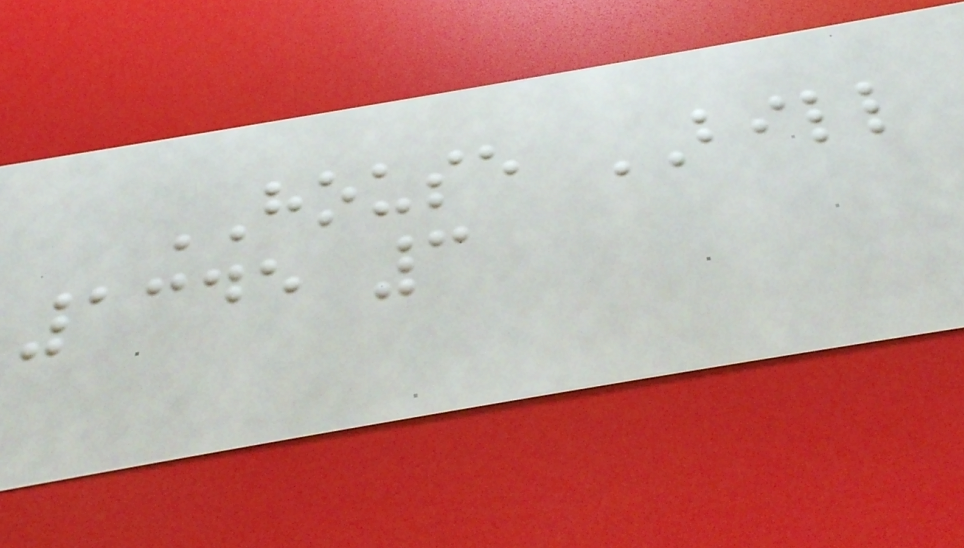HOUSE BILL
1345 3
